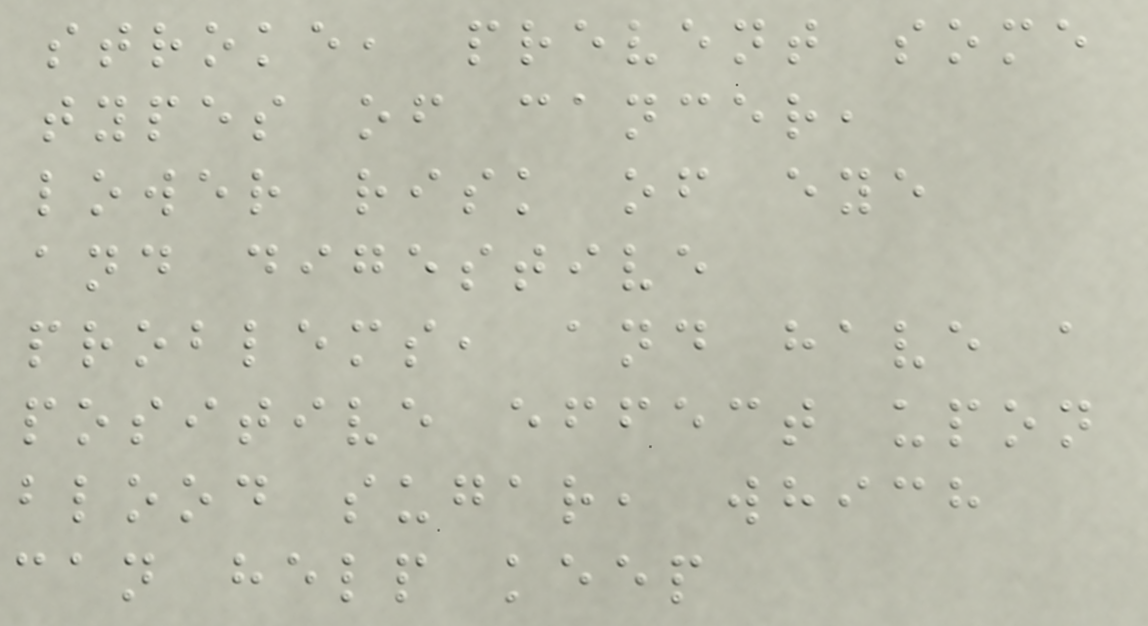stroke, prevent some
types of cancer,
lower risk of eye
and digestive
problems, and have a
positive effect upon
blood sugar, which
can help keep
